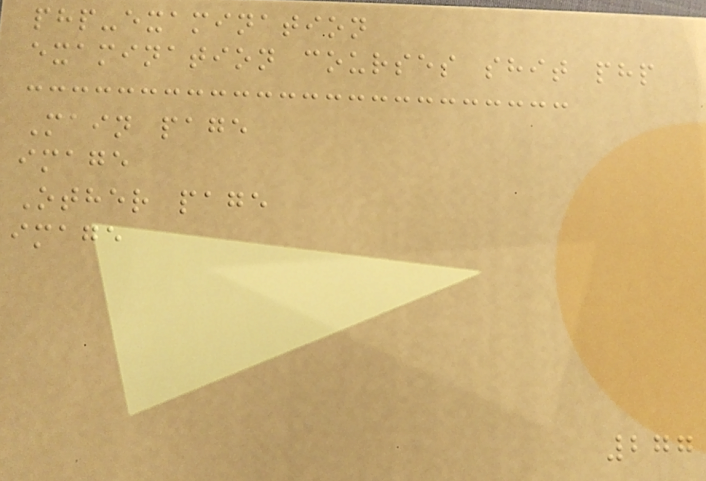php-examination
examination courses shit php
Main page
image
Other page
image
277
